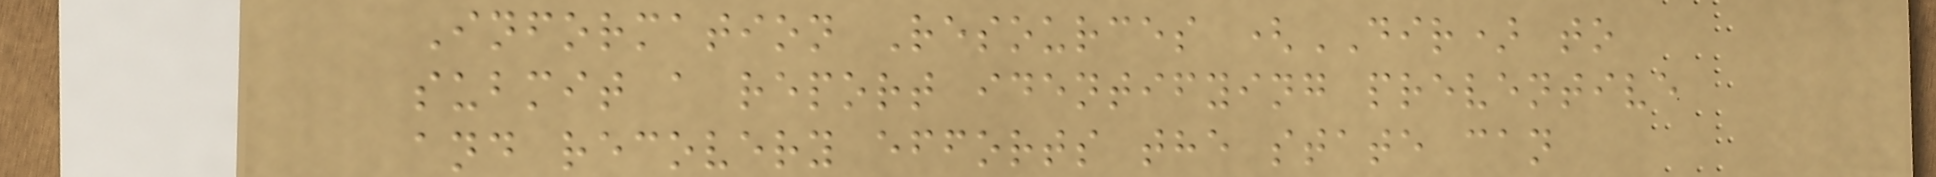Information Resources (DIR) to
submit a report identifying preventive
and recovery efforts the state can
